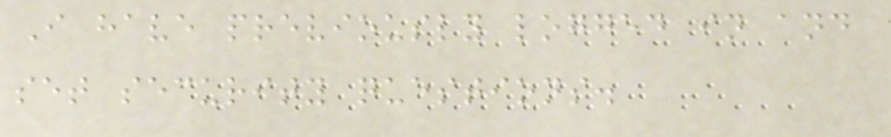I have previously logged in and
set security questions.
